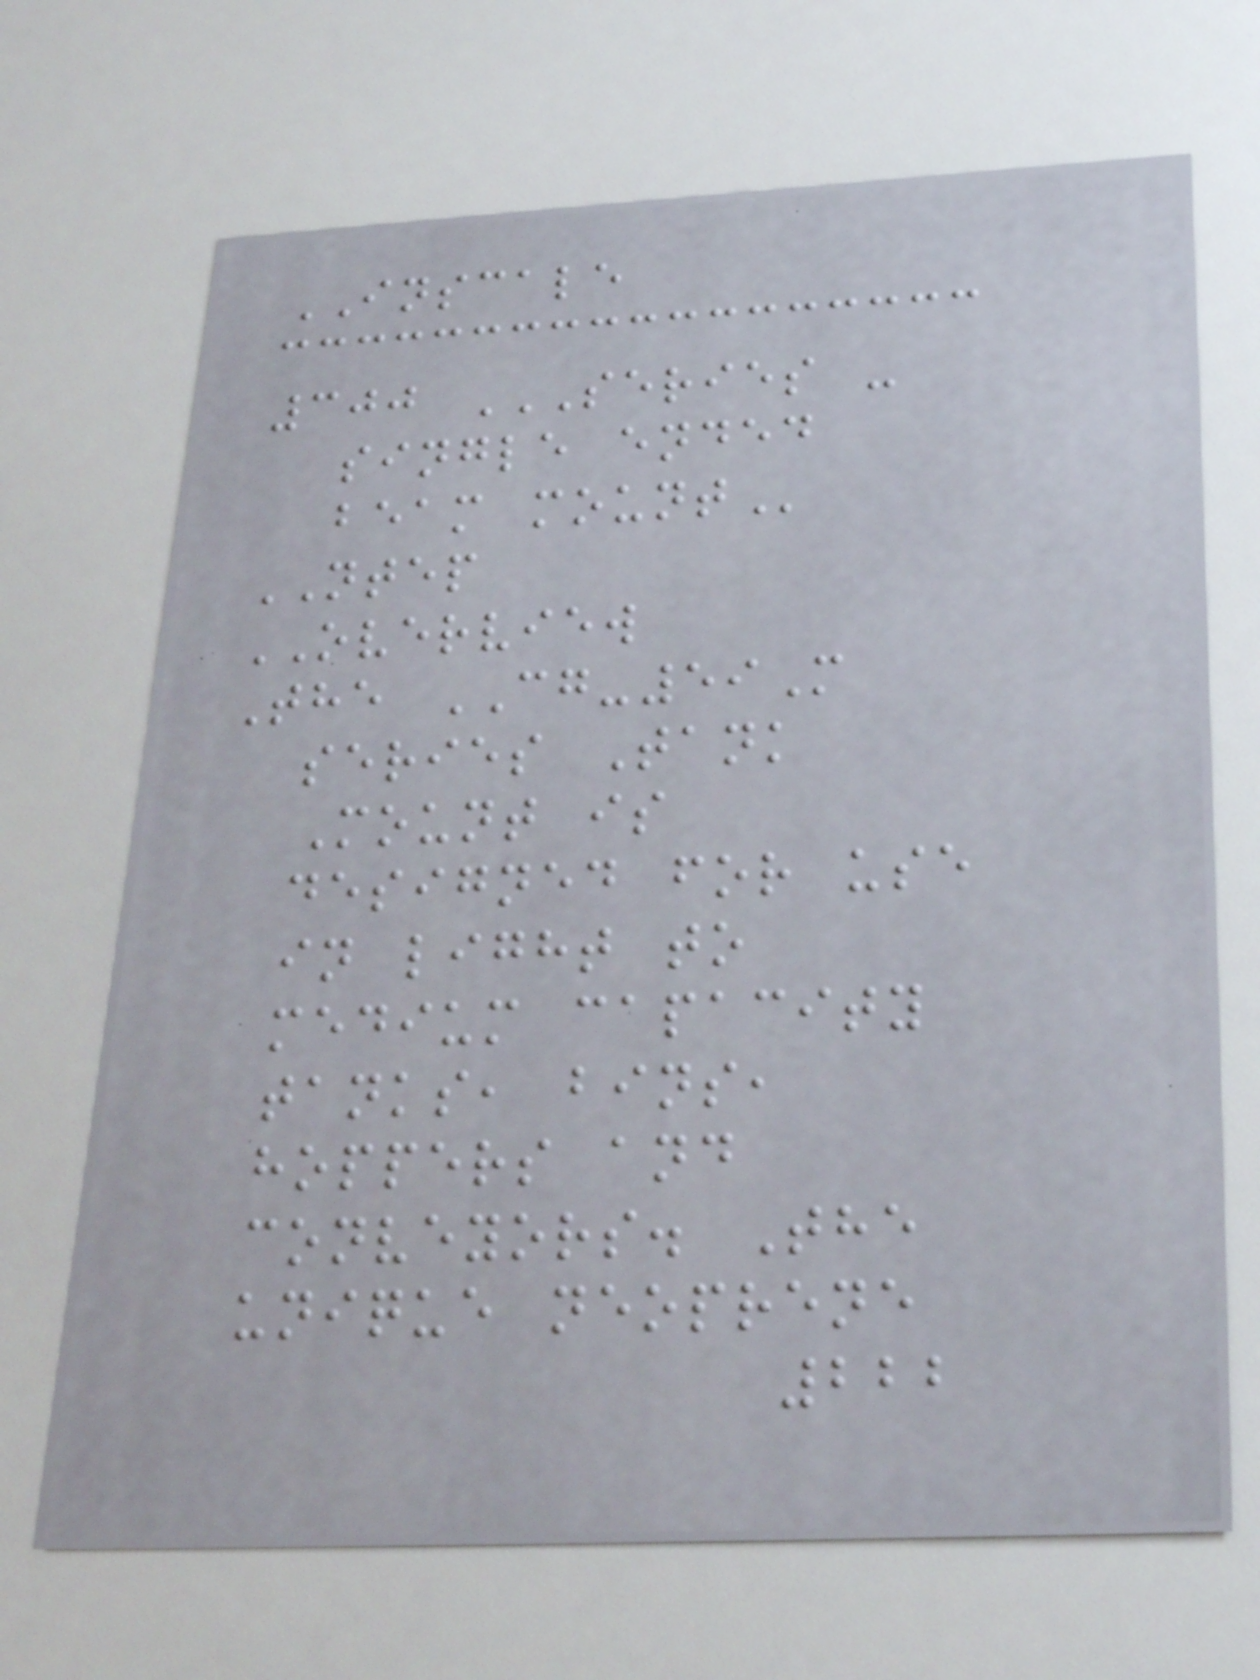INSCALE
300 SERIES -
SINGLE ENDED
BEAM MOUNT
NTEP
OVERVIEW
The CG-59M
series Tank
Mount is
designed for use
in light to
medium capacity
tanks, bins,
hoppers and
conveyors. The
unique neoprene
222
